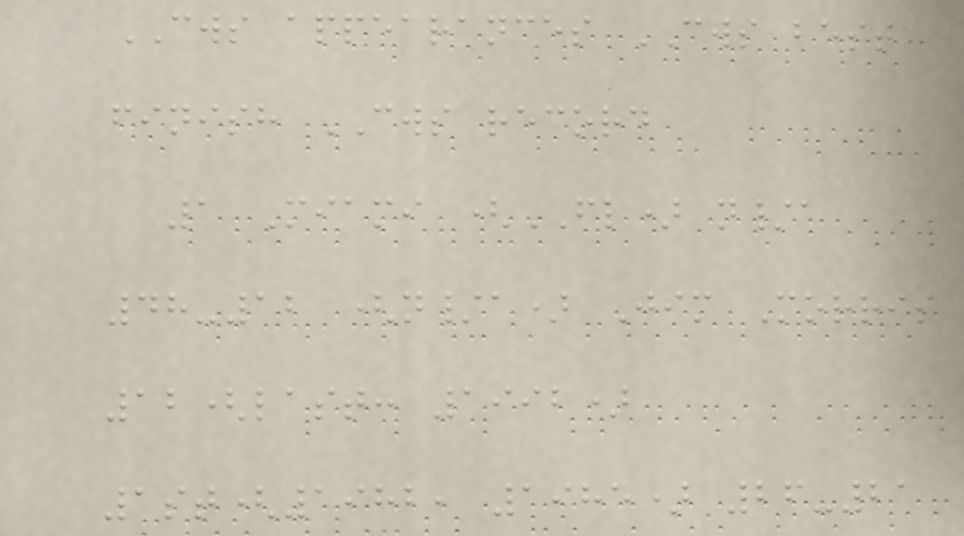CWS appearances CWS best
finish CWS record
1 Miami (FL) n/a
48-12 (n/a) Jim Morris
12(last: 1992)
1st(1982, 1985) 26-21
